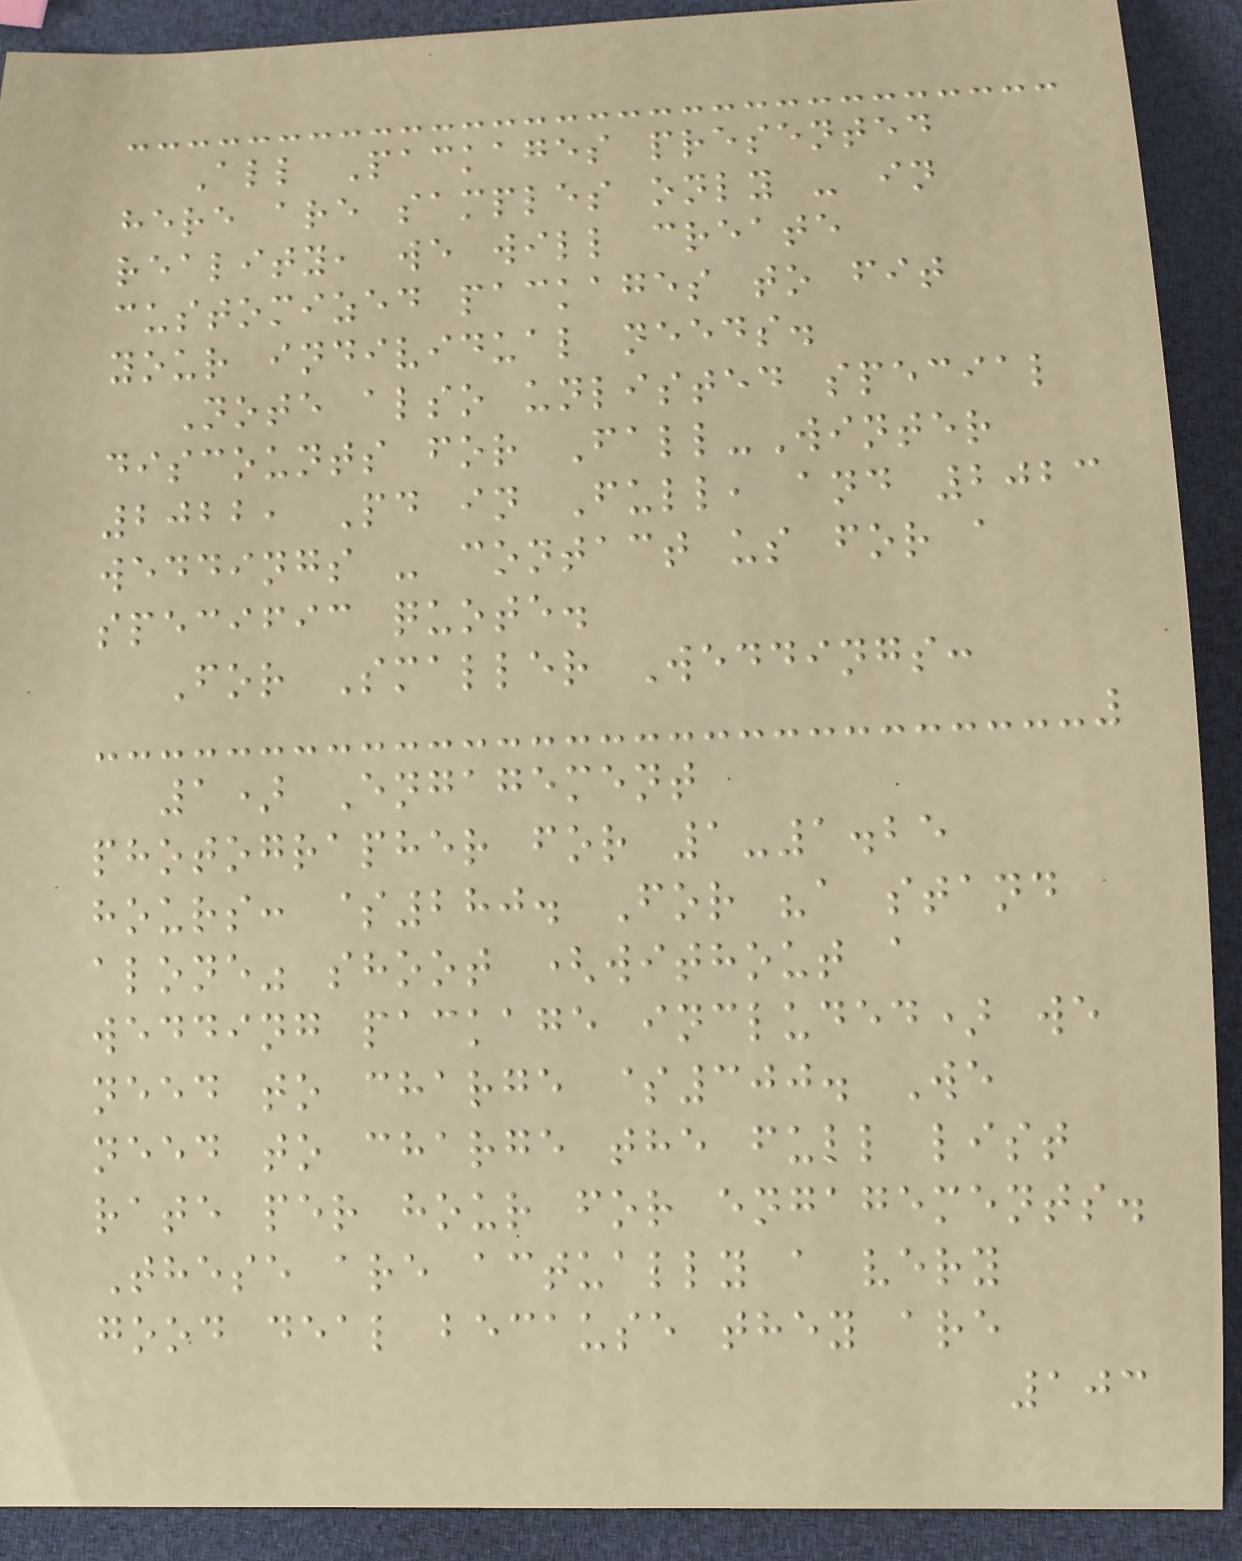All Packages presented
here are samples only - in
reality, we will create
customized packages to fit
your individual needs.
Note also unlisted special
discounts for Fall-Winter
2022, Pd in Full, and 2023
weddings - contact us for a
specific quote.
For Smaller Weddings:
1) Engagement
photographer for 1-1.25
hours: $280. For "a stand
alone" shoot (without a
wedding package included) we
need to charge $300. We
need to charge the full list
rate per hour for engagements.
These are actually a very
good deal because they are
103
